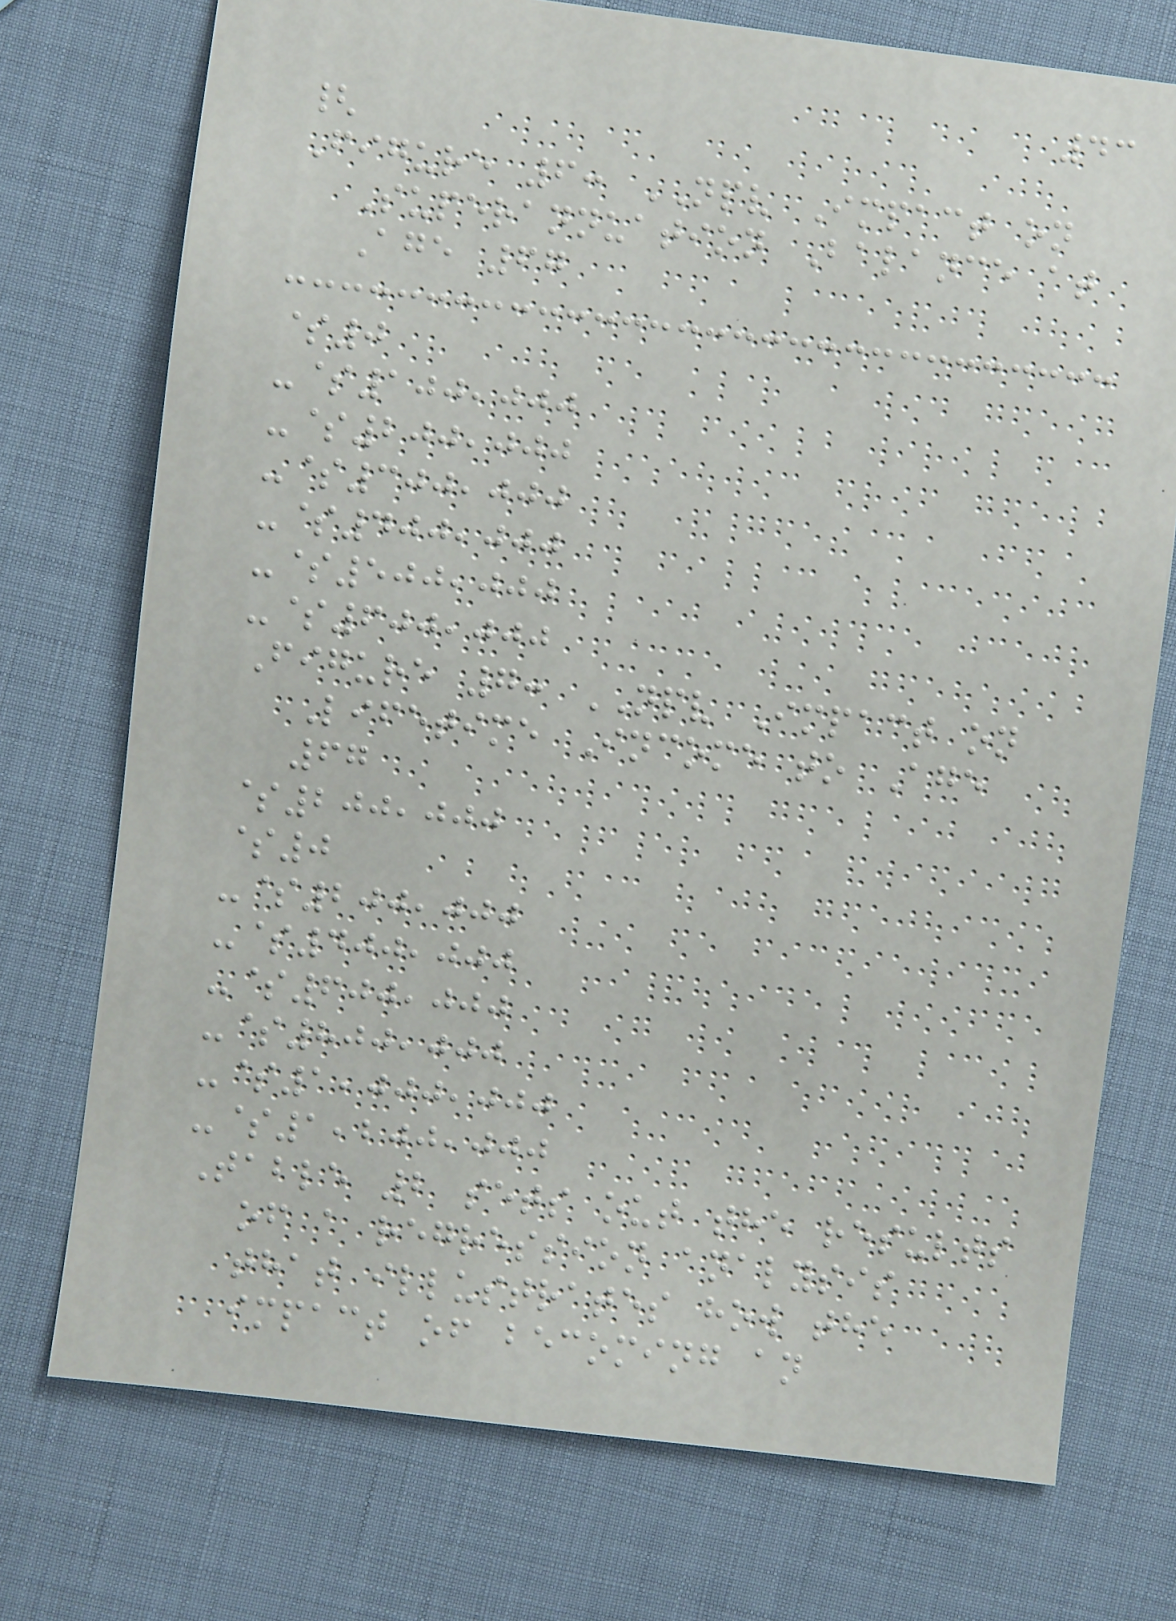43
{
Figure 6: NPV Impact on
Superannuation Balance at
Age 67
$0
-$100,000
-$200,000
-$300,000
-$400,000
-$500,000
-$600,000
Figure 7: NPV Impact on
Lifetime Income to Age
67
$200,000
$0
-$200,000
-$400,000
-$600,000
-$800,000
-$1,000,000
-$1,200,000
Table 2 sets out the results
of a regression analysis
that illustrates how the
impact of becoming an
